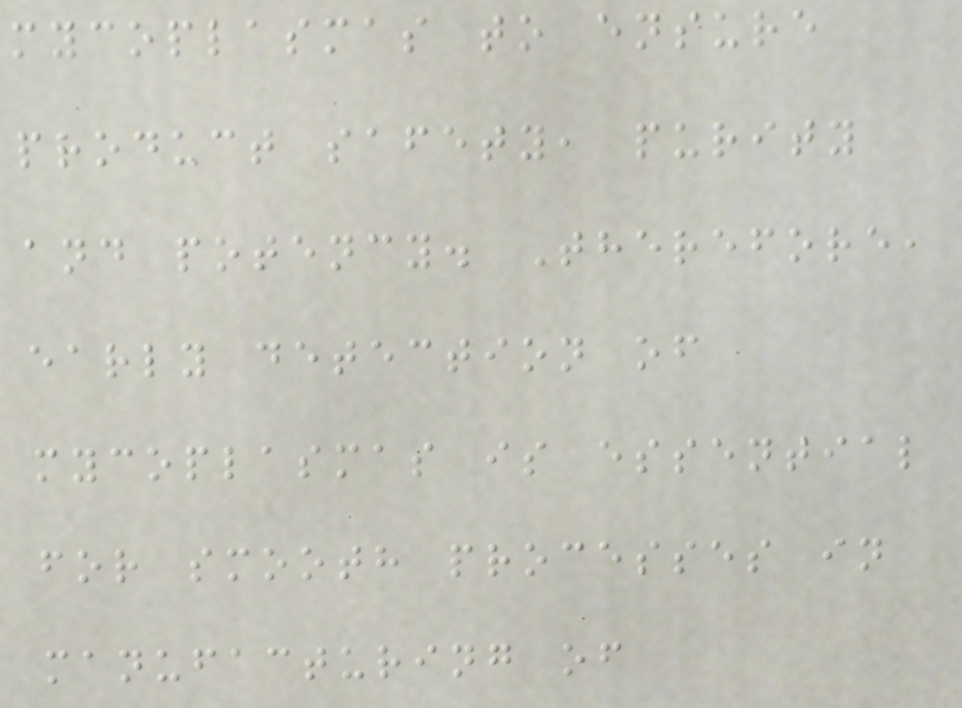mycoplasmas to ensure
product safety, purity
and potency. Therefore,
early detection of
mycoplasmas is essential
for smooth processes in
manufacturing of
